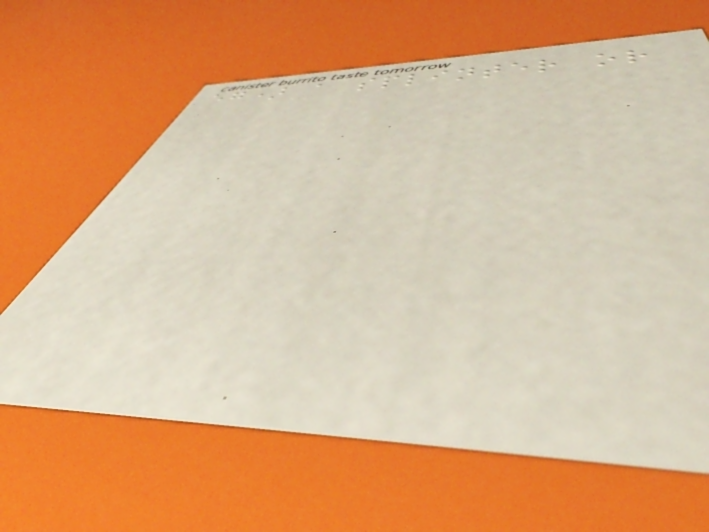eg) a splinter or
